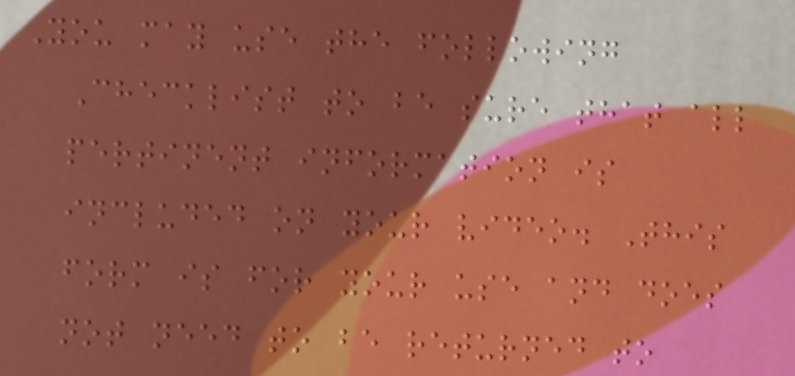You may use the following
Checklist to be sure that all
pertinent information is
included on your video. This
form is for your use and does
not need to be returned to
